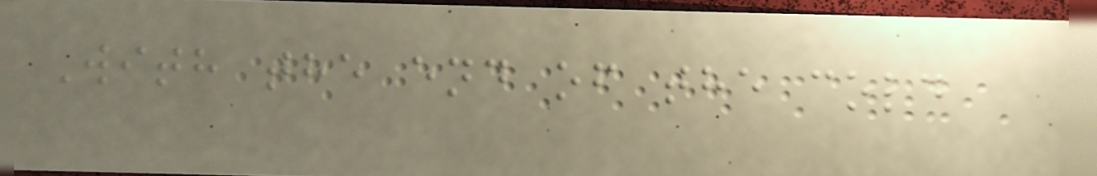With the end of the cold
